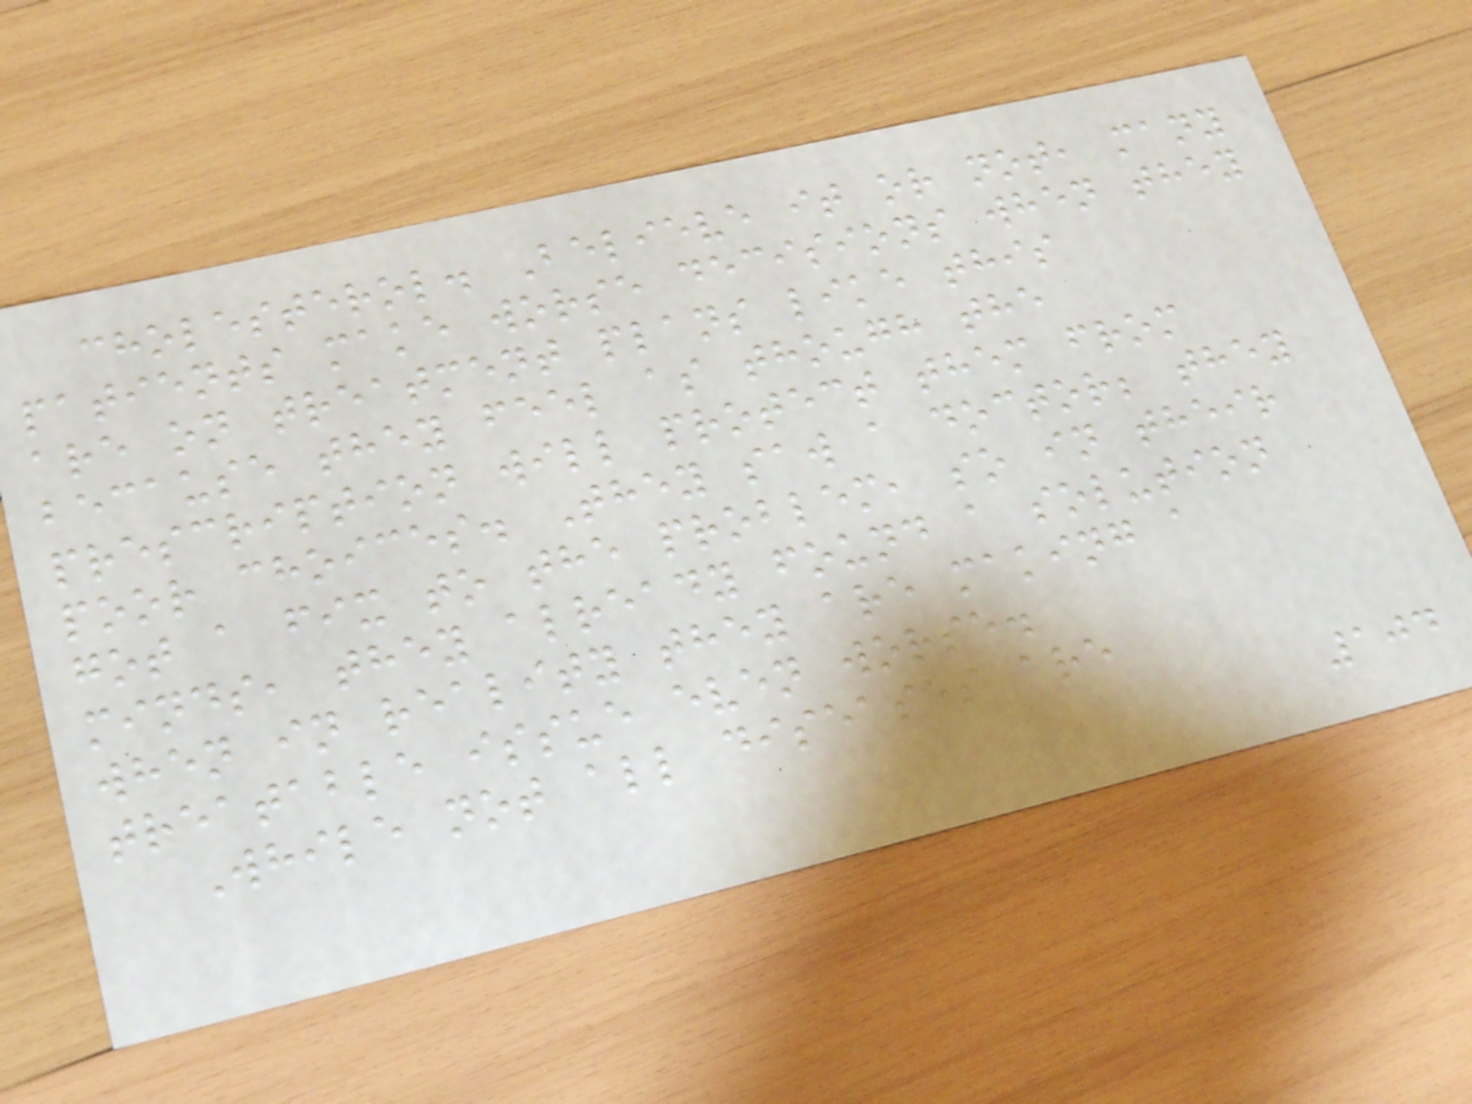cholesterol. Believe it or not, many
patients make worse decisions when they
are on treatment plans like this
because they feel as though the
prescription will protect them from
poor choices. They saw a doctor; they
got a fix to the problem, so in their
minds, they already found a solution
when in reality they are making a
treatable issue even worse.
While not all diseases are
104
